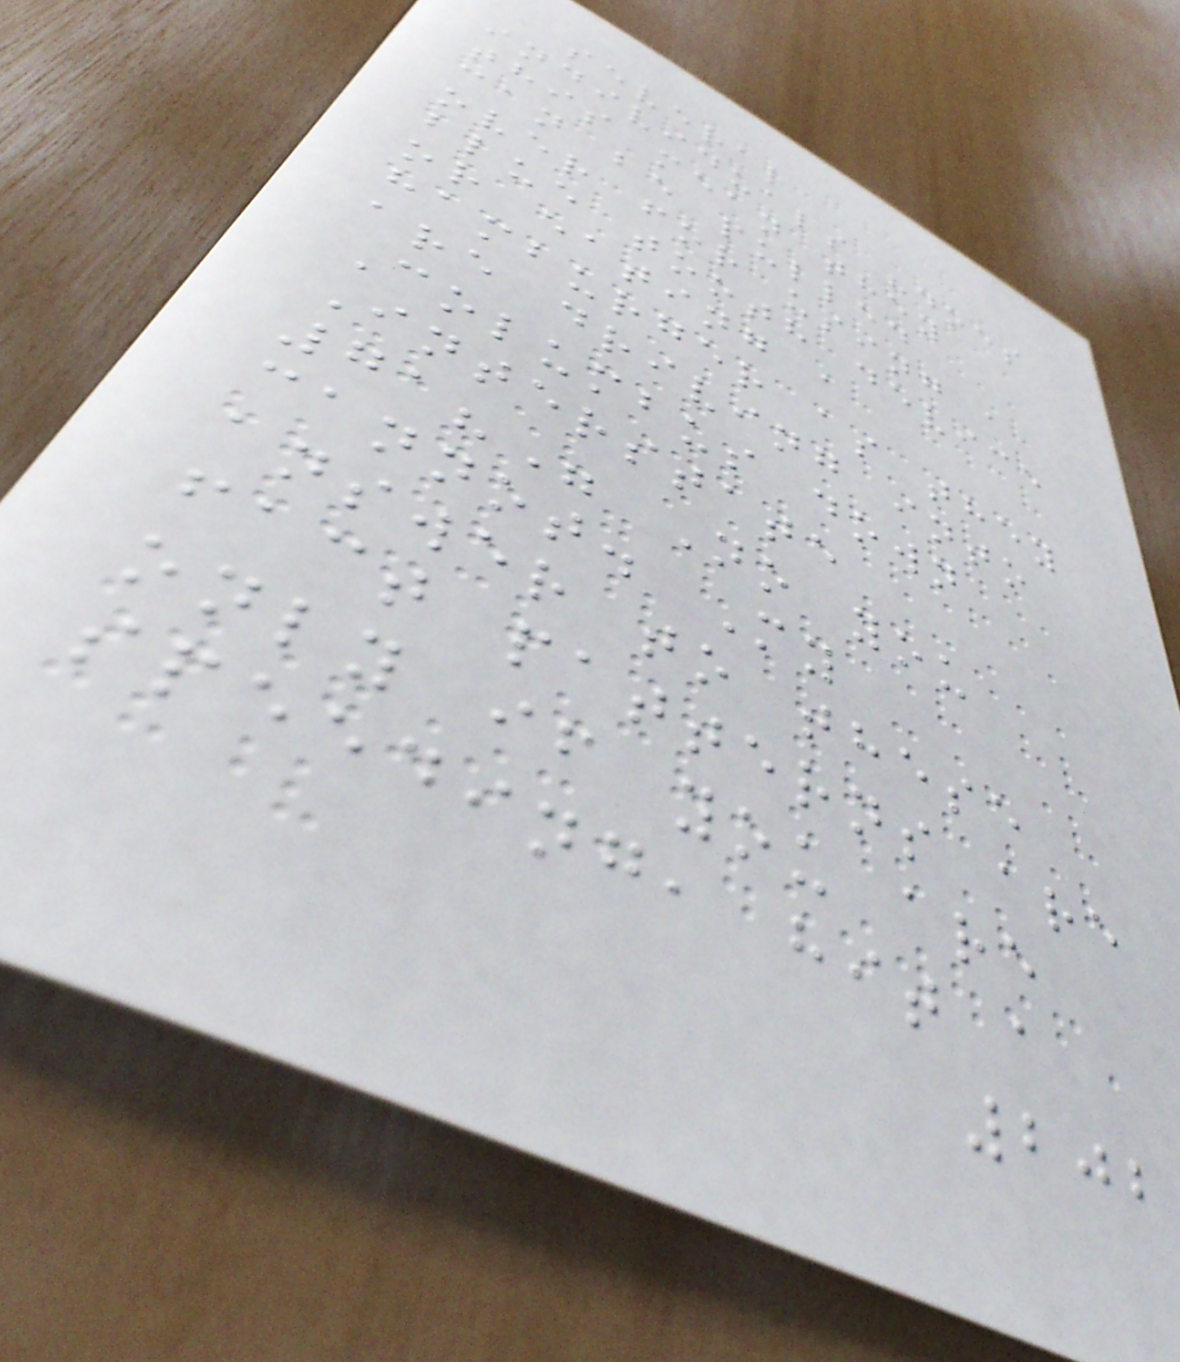several
individuals "does
this mean they
can be pulled
over for using a
blue tooth device
or eating a
hamburger as they
are driving into
Columbus down
Interstate
71?" No you
cannot. My
answer to these
fact patterns are
only if you are
speeding, hit a
202
